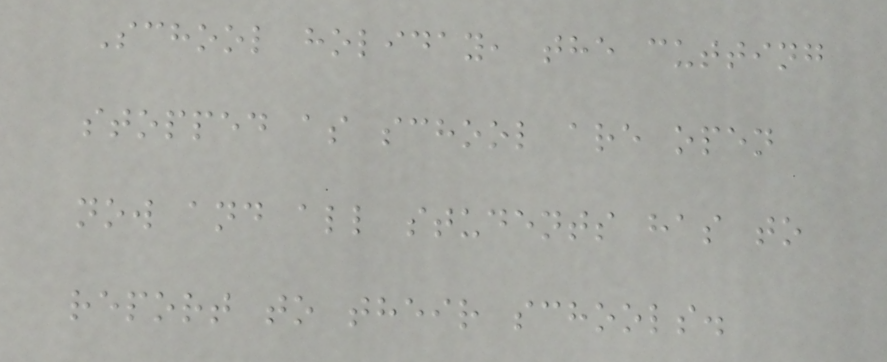School holiday, the cutting
stopped as school are open
now and all students has to
report to their schools.
